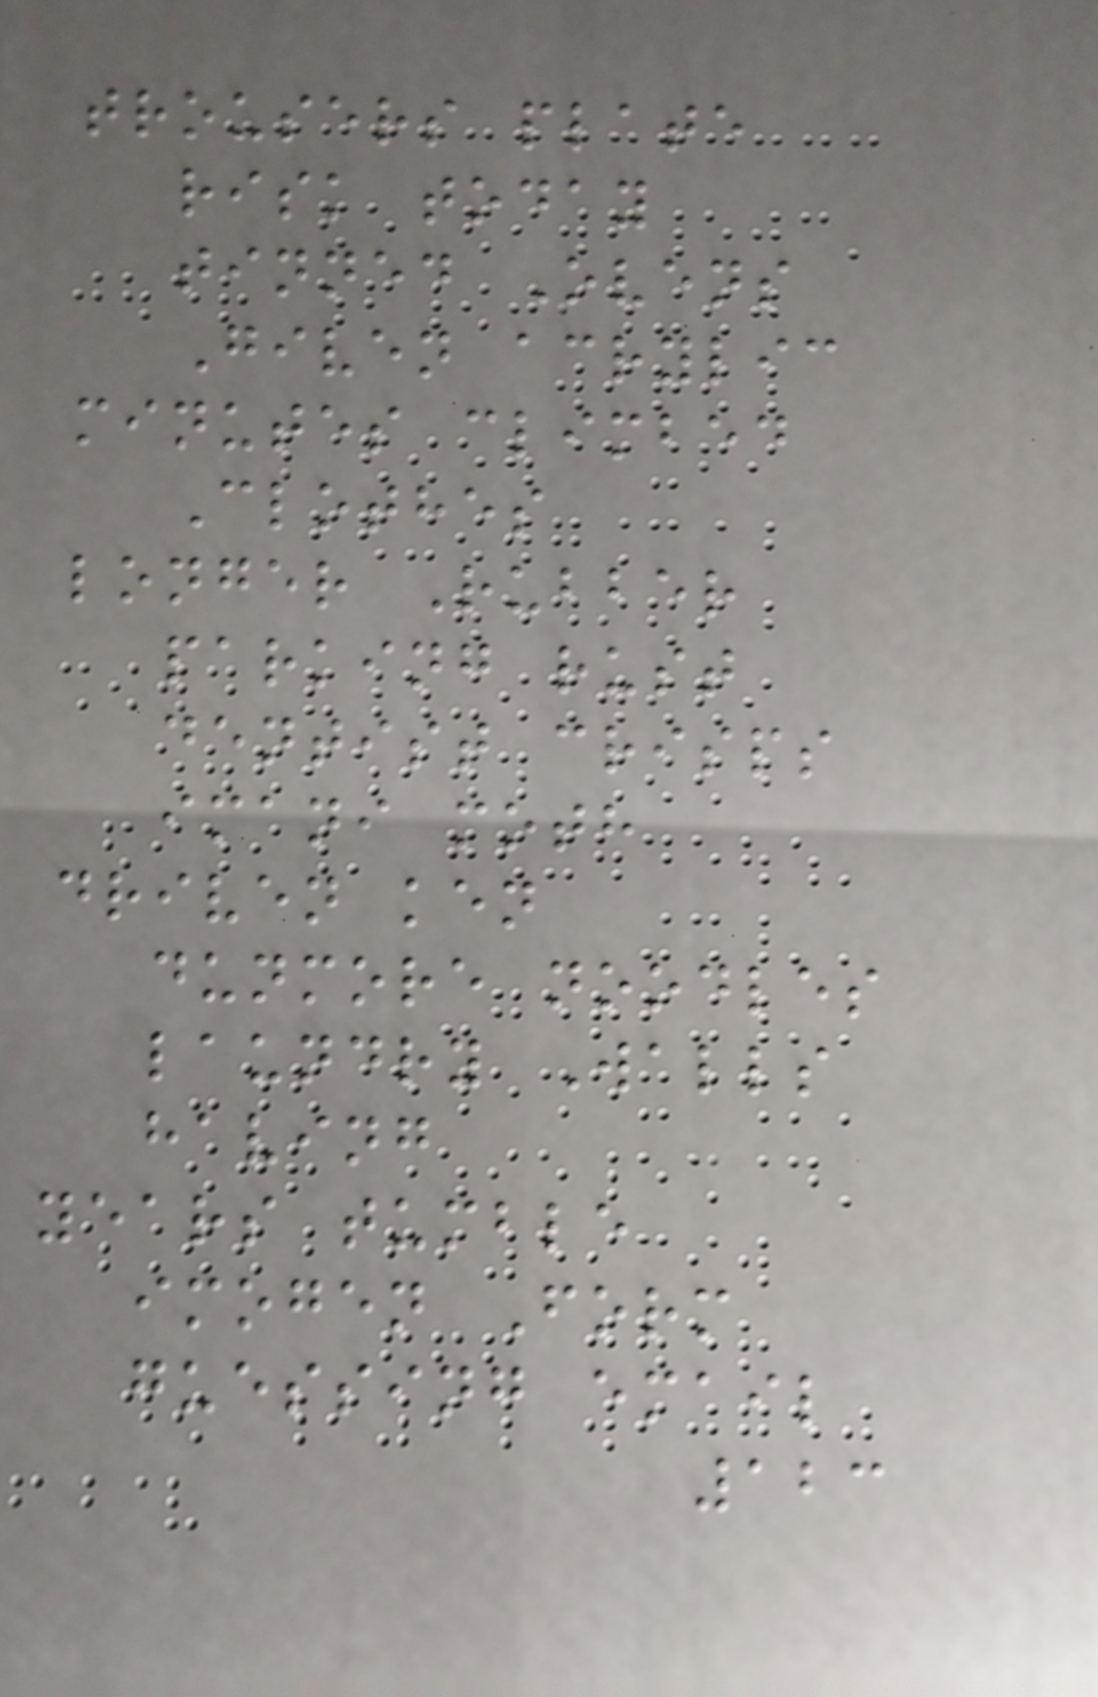trousers plate
risk today
tinned Ovens
Given acrylic
minutes climbed
Clothes
longer Rubber
parking rust
dentist crisps
imani moth
driven ken
dunmore noodles
laundry Walls
having
years tumble
imogen Form
guessing email
123
